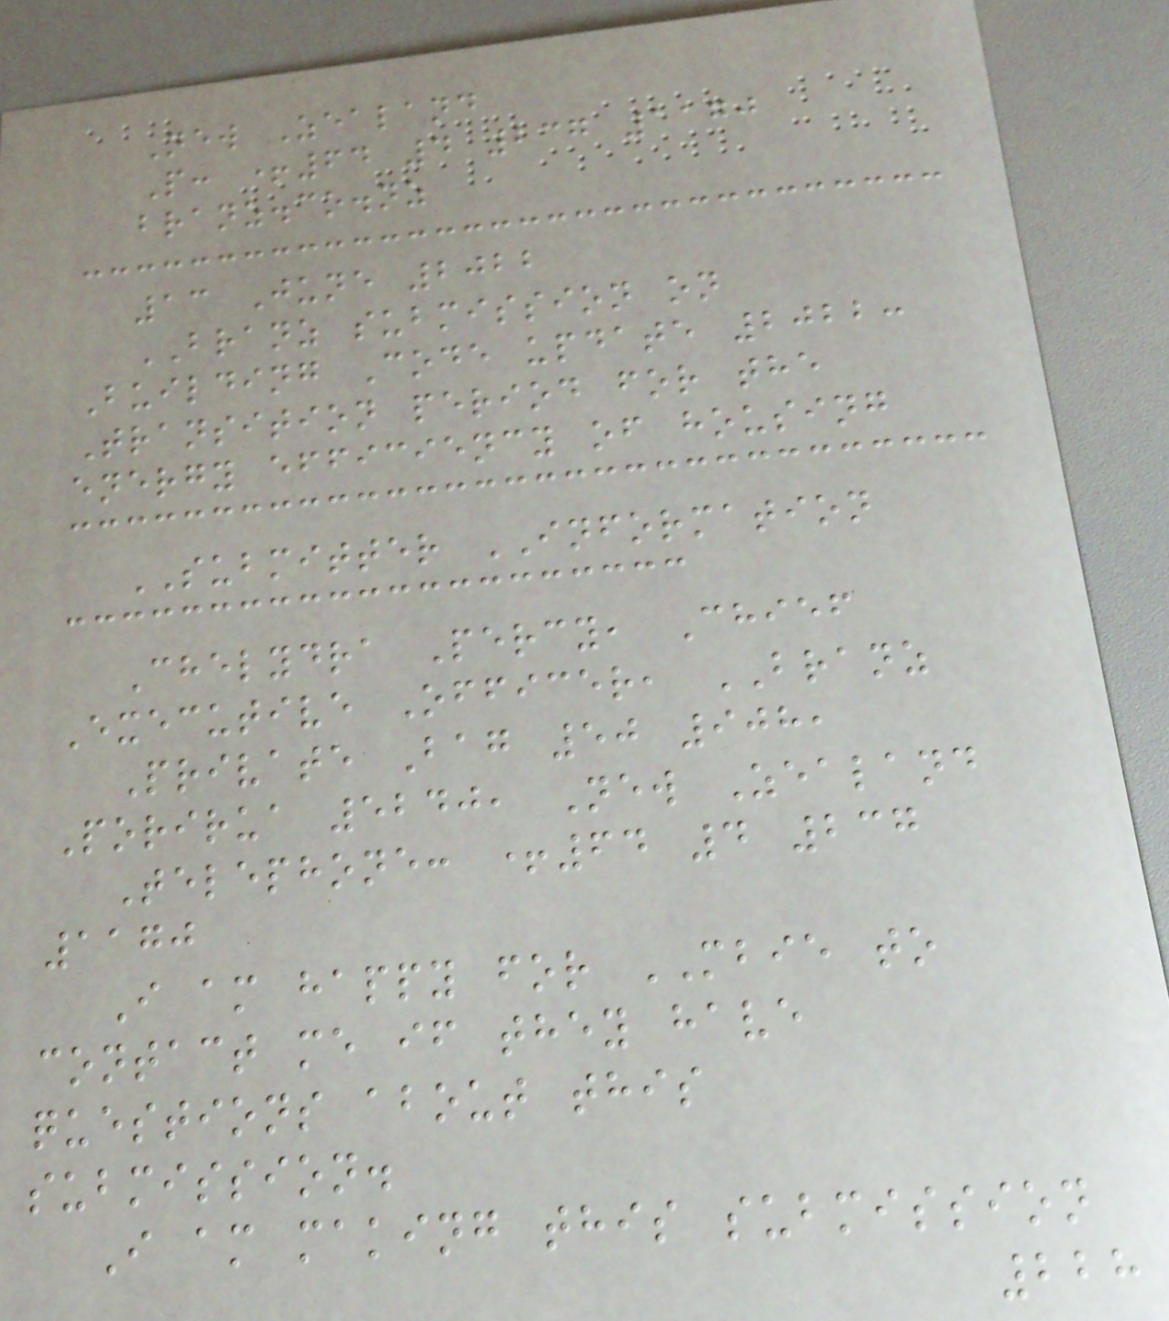New Zealand
P: +64 4 237 1170
branz.co.nz
13 June 2022
BRANZ submission on
Building Code update 2022:
Transition period for the
energy efficiency of housing
SUBMITTER INFORMATION
Chelydra Percy, Chief
Executive Officer, BRANZ
Private Bag 50 908,
Porirua 5240, New Zealand
Telephone: +64 4 237
1170
I am happy for MBIE to
contact me if they have
questions about this
submission.
I am making this submission
228
